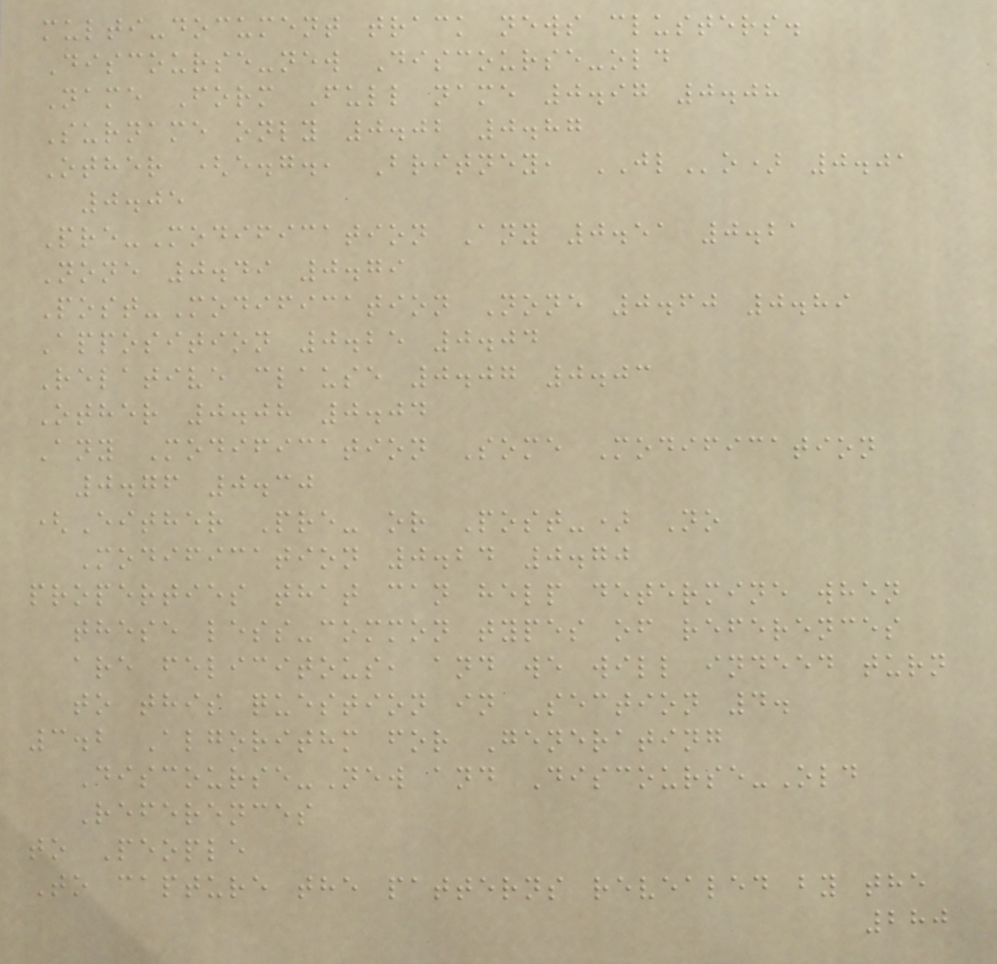multi-document track news clusters.
Discourse-new Discourse-old
Name Form Full name 0.97 0.08
Surname only 0.02 0.87
Other (e.g., Britney, JLo) 0.01
0.05
Pre-Modification Any 0.51 0.21
None 0.49 0.79
Post-Modification None 0.60 0.89
Apposition 0.25 0.04
Relative clause 0.07 0.03
Other 0.08 0.04
Any Modification Some Modification
0.76 0.30
(Either Pre- or Post-) No
Modification 0.24 0.70
properties that can help determine when
these less-common types of references
are felicitous, and we will indeed turn
to this question in Section 4.
3.2 Algorithm for Generating
Discourse-New and Discourse-Old
References
to People
To capture the patterns revealed by the
280
